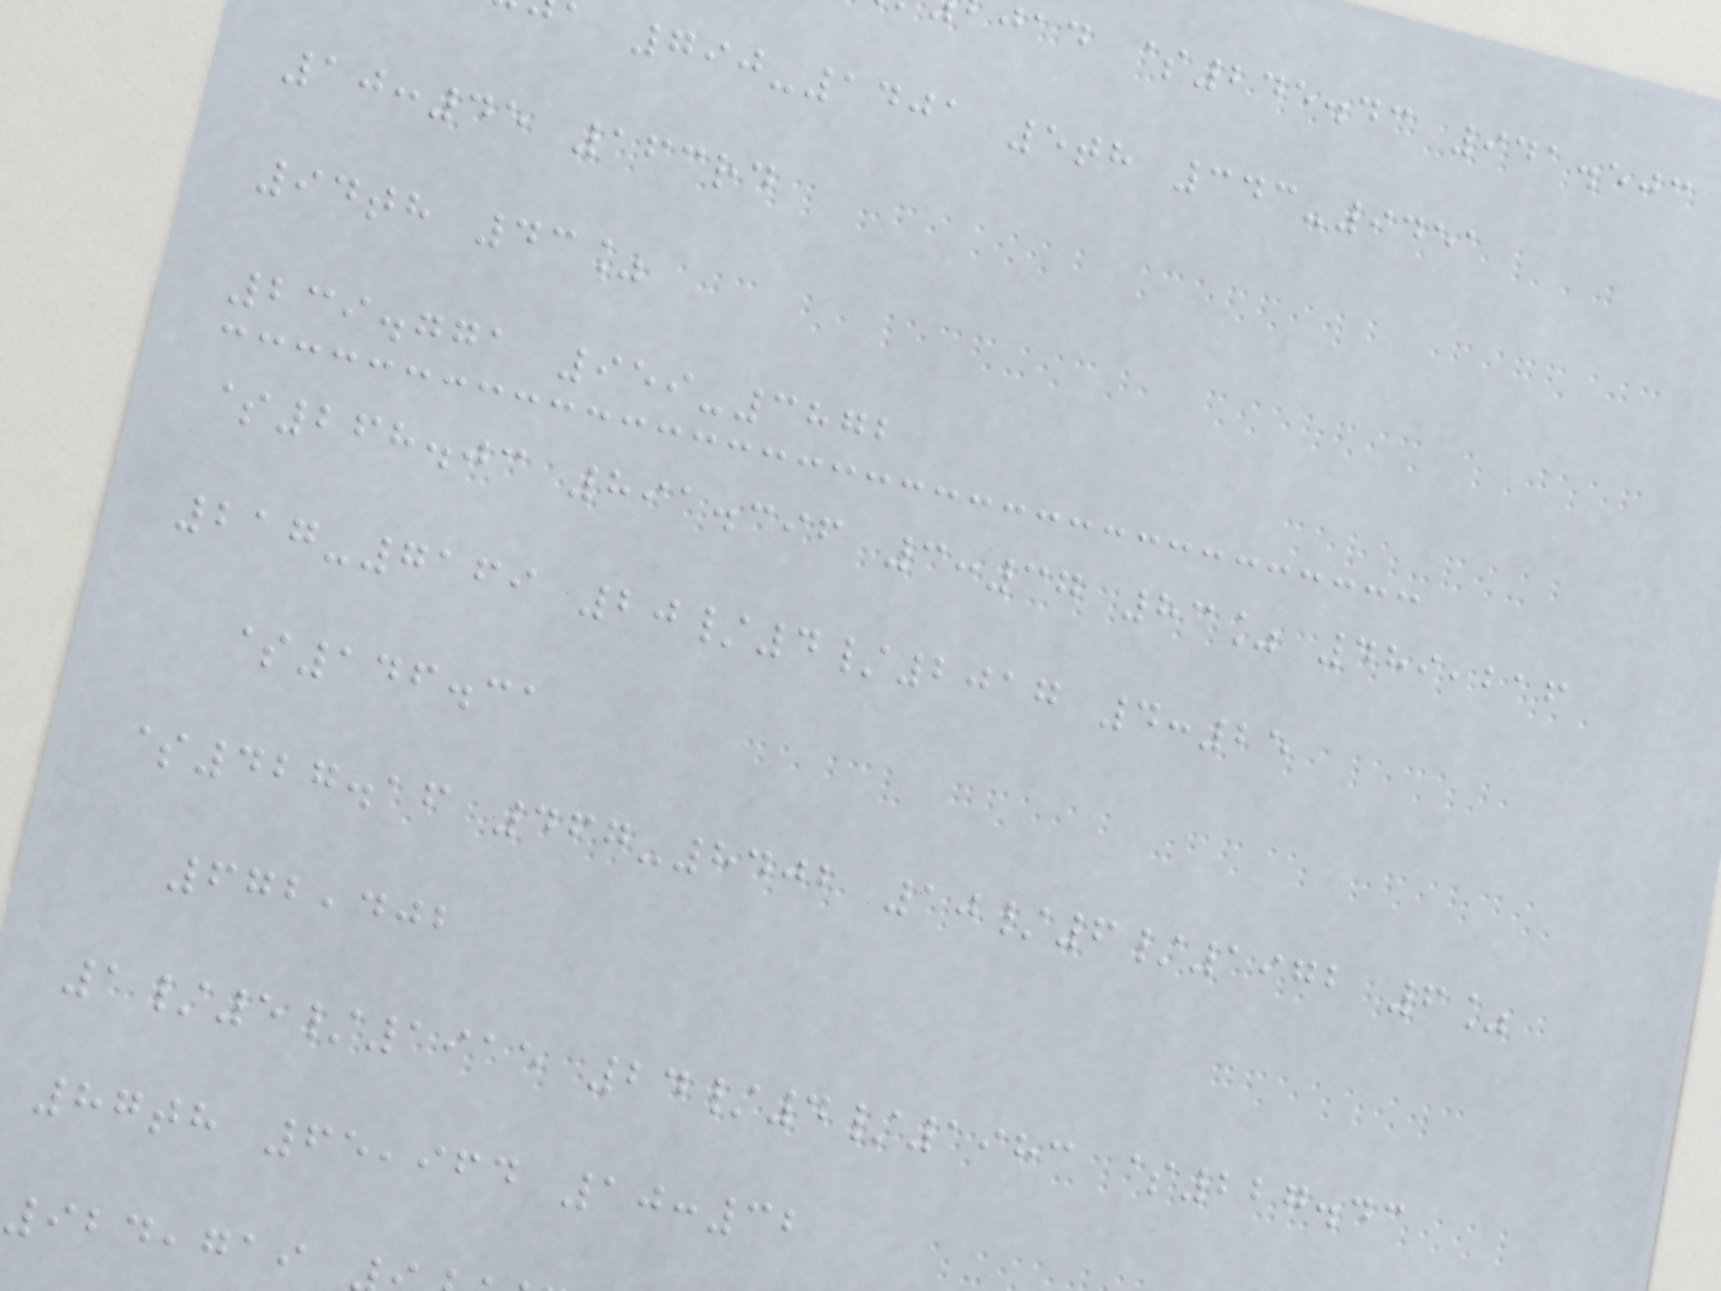jad $245.43 941.503
a 790-1401 5th 343-9451
10:45 163rd
94th 43%
239.771 959-3872
$268.03 891.396 3:37 83% 489,216
217-7169 20/4/2017 4:25
$146.31
$427.16 467-8402 10/6/1972 6%
672,402
1/5/1915 24/4/1983 $227.43
87th 65,964 10:32
